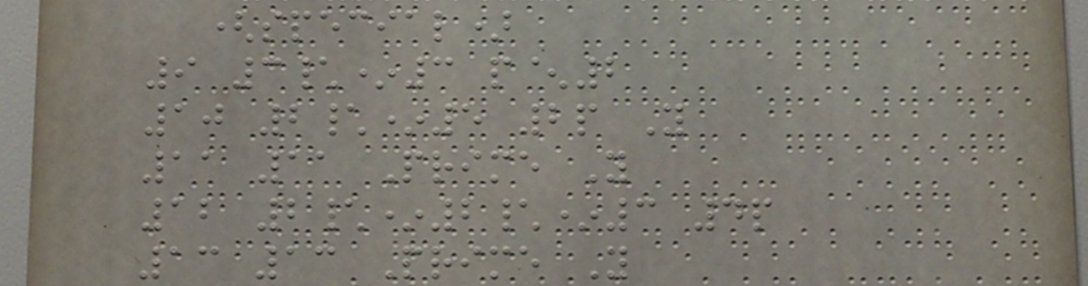(special)
9 3\*3 p^2
10 2\*5 2p Y
11 11 Prime Y
12 2\*2\*3 4p
13 13 Prime Y
